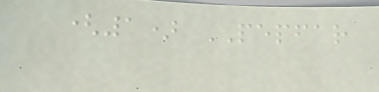(1) PEPFAR
